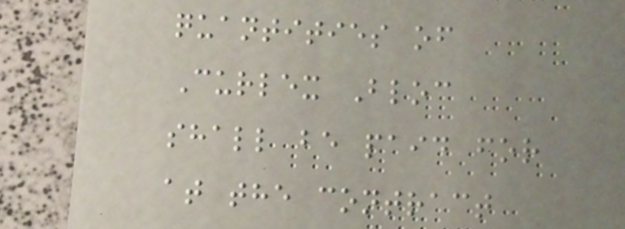quantities of
Curlex Bloc
shall be paid for
at the contract
